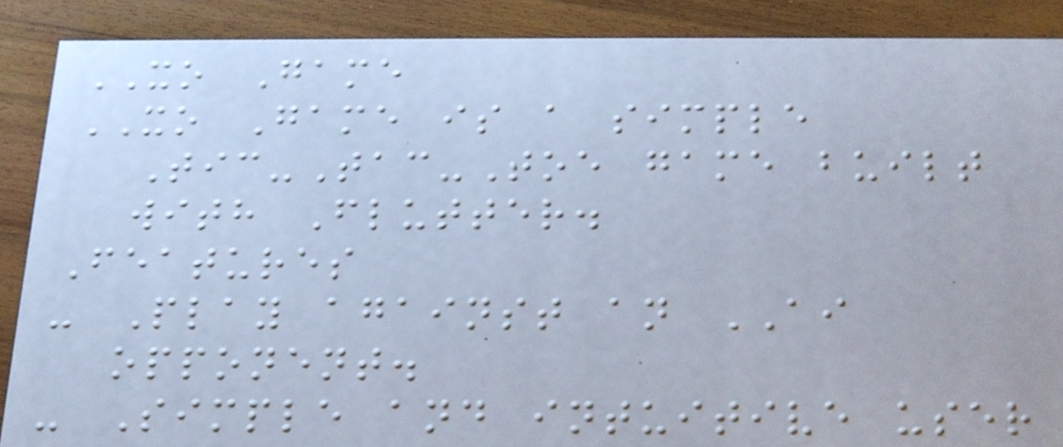XO Game
XO Game is a simple
Tic-Tac-Toe game built
with Flutter.
Features
- Play against an AI
opponent.
- Simple and intuitive user
